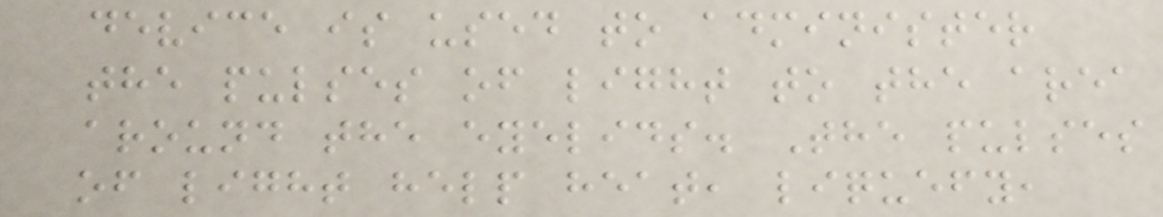device is used to administer
the pulses of light to the area
around the eyelids. The pulses
of light help heat, liquefy,
